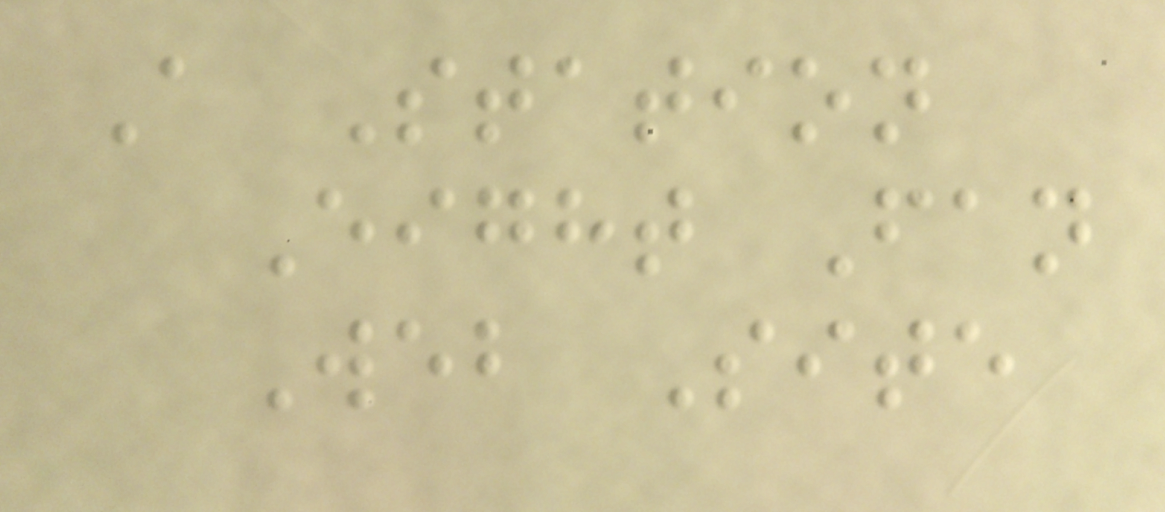A Station
Eight Fan
Web Site
